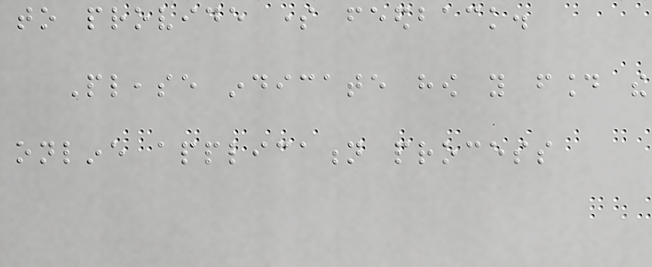to provide some feedback.
Please indicate how you found the
online application process
